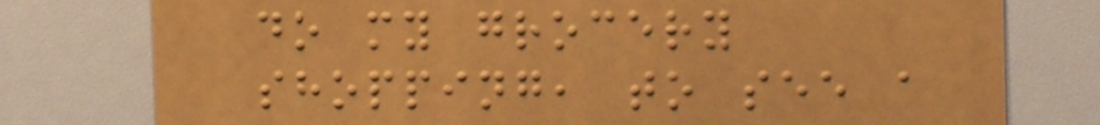do my grocery
shopping, to see a
